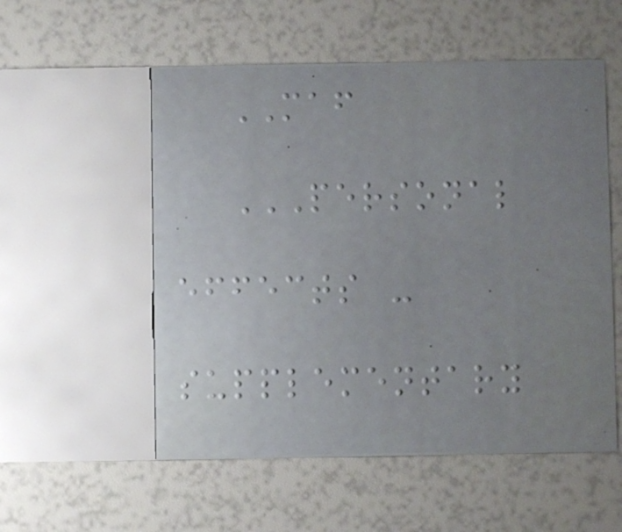MAF
PERSONAL
EFFECTS -
SUPPLEMENTARY
